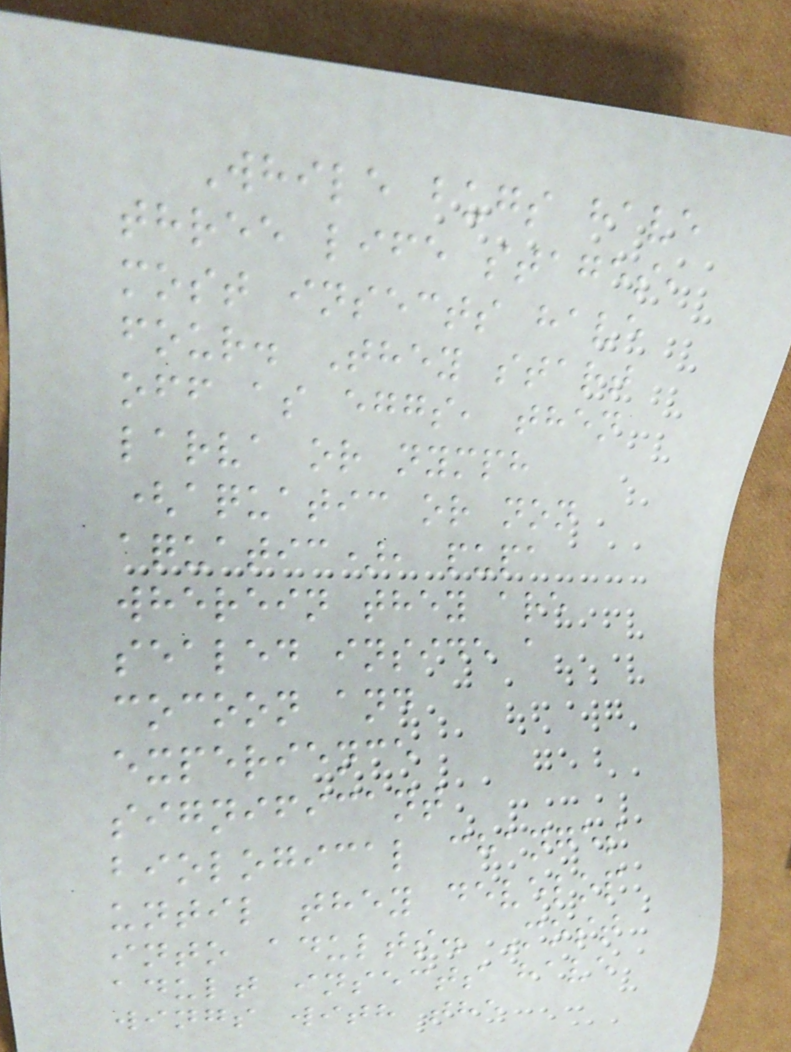While bugs have
three life stages,
most insects have
four. They start
off as eggs, then
larva or nymph
(aquatic or non
aquatic), pupa
wherein they are
sealed inside a
cocoon and
experience
significant
biological changes
until they develop
into adults. Most
adult insects have
wings with the
